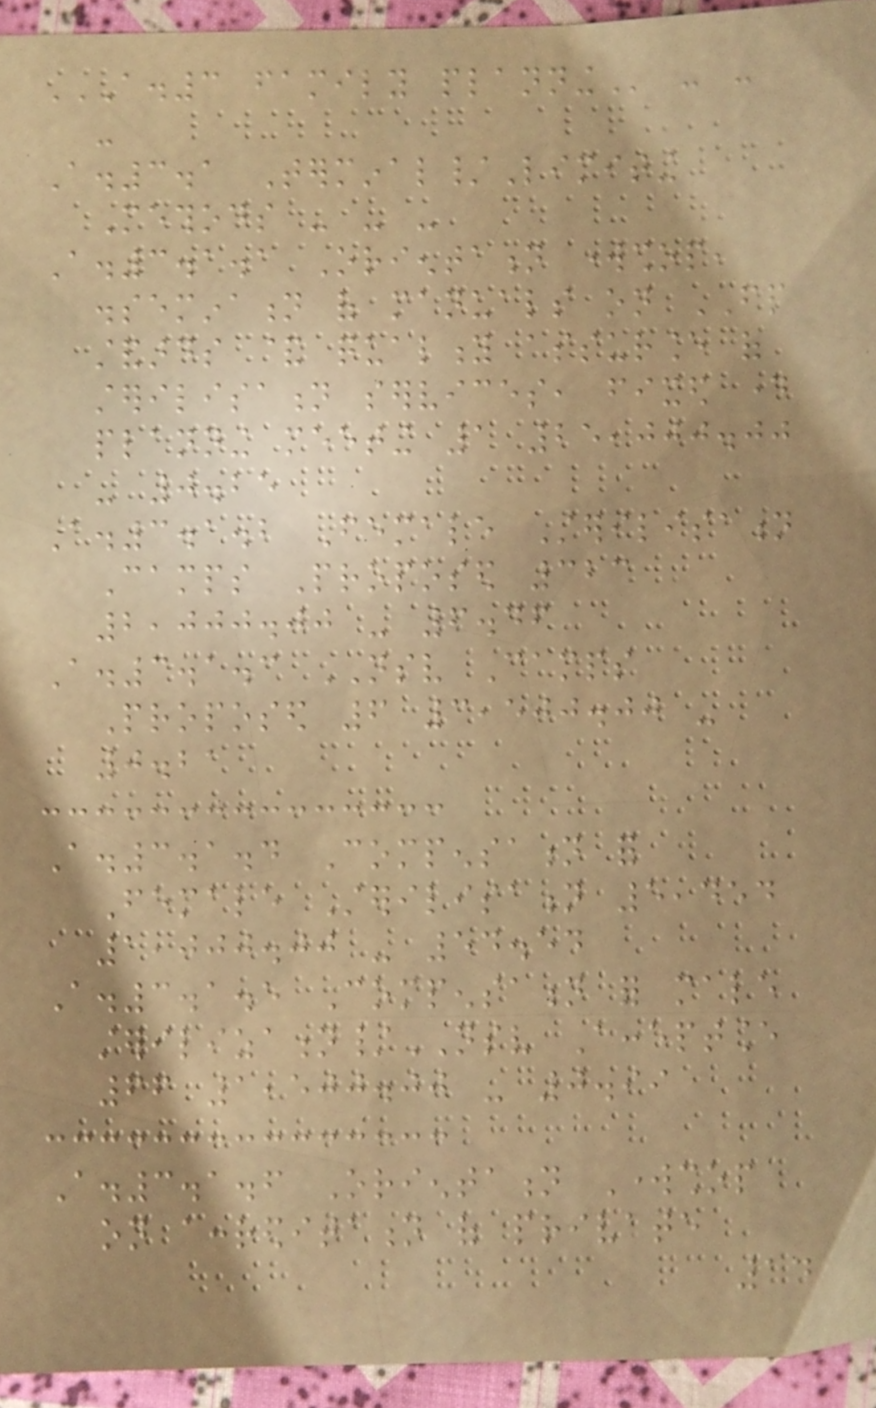A.3 FAMILY PLANNING - -
-
A.3.1 Terminal/Limiting
Methods - - -
A.3.1.1 Orientation workshop,
dissemination of manuals on FP
standards & quality assurance of
sterilisation services, fixed day
planning meeting 1 25,000.00
- 0.25
A.3.1.2 Female Sterilisation
Camps Proposed 323
2,000.00 - 6.46
A.3.1.3 NSV Camps
Proposed 6 3,500.00 -
0.21
A.3.1.4 Compensation for
Female Sterilisation 5,454
1,000.00 - 54.54
A.3.1.5 Compensation for male
sterilization/NSV Acceptance
66 1,500.00 - 0.99
A.3.1.6 Orientation Workshop
on accreditation of private
14
